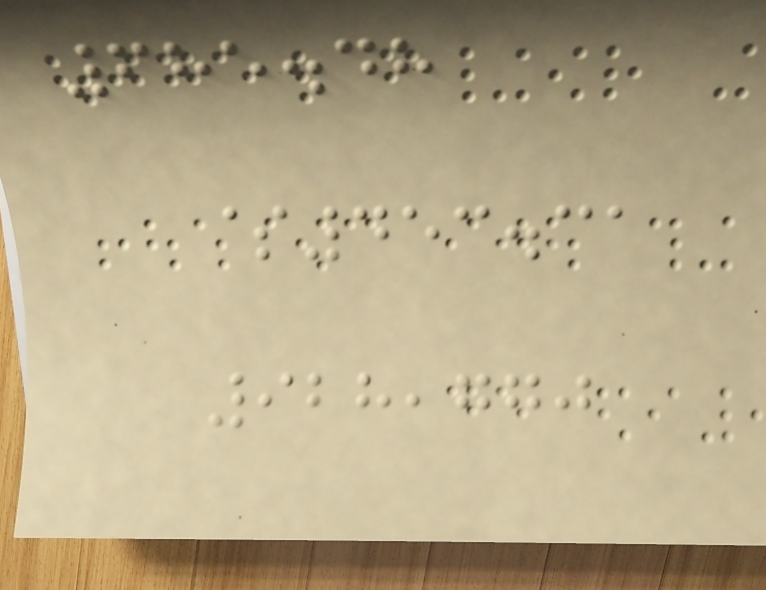685.48
$453.31
928,770
